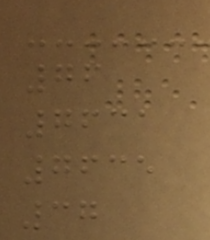76
7631
7635
37
